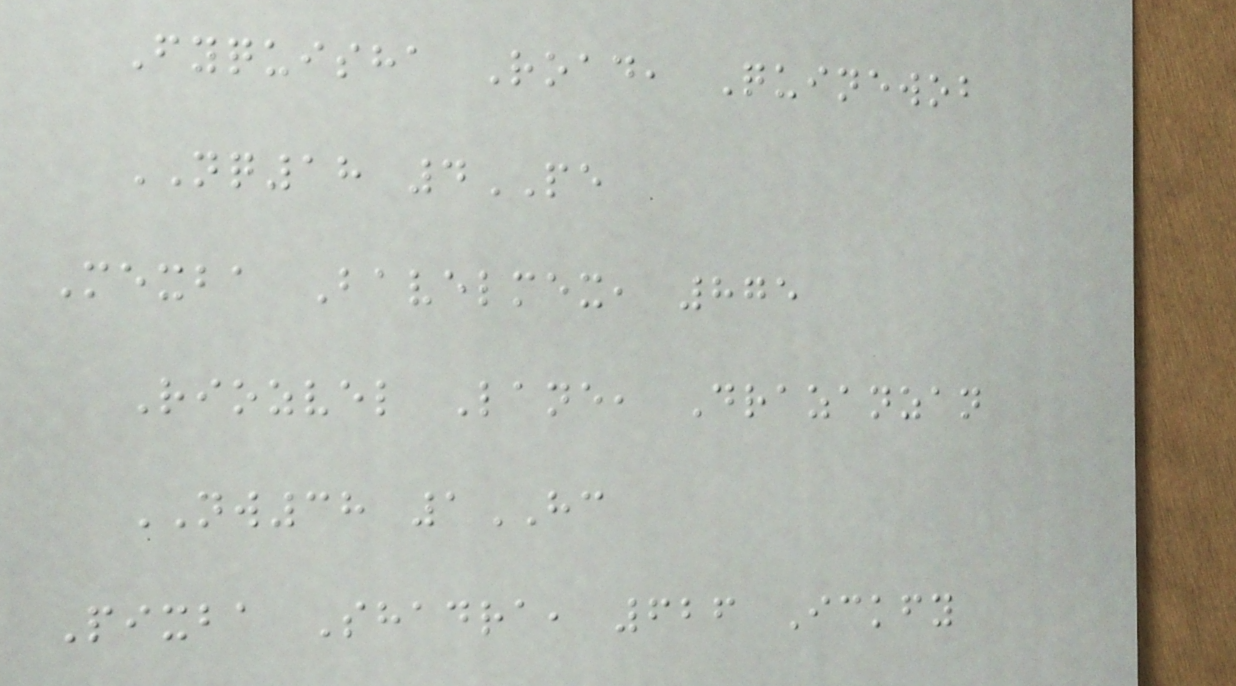Fyquisha Road, Quinewob
NQ18 4PE
Mexba Bavelmex, 875
Riozvel Lane, Drazanzan
NW38 1HC
Pixba Shadra, 626 Ickfy
